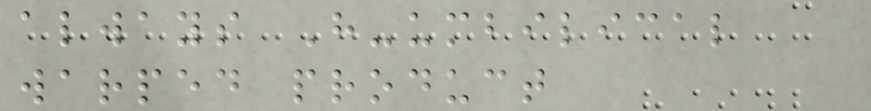always H-umbilical
warped product
